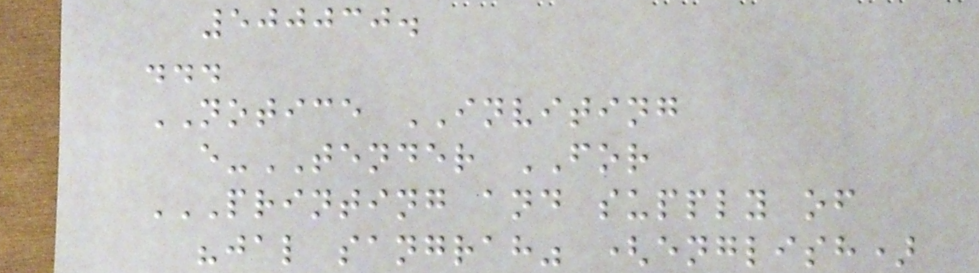500030.
...
NOTICE INVITING
e-TENDER FOR
PRINTING AND SUPPLY OF
"JAL SANGRAH" (ENGLISH)
